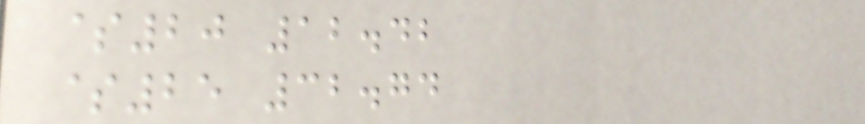$20 12.42
$25 32.74
